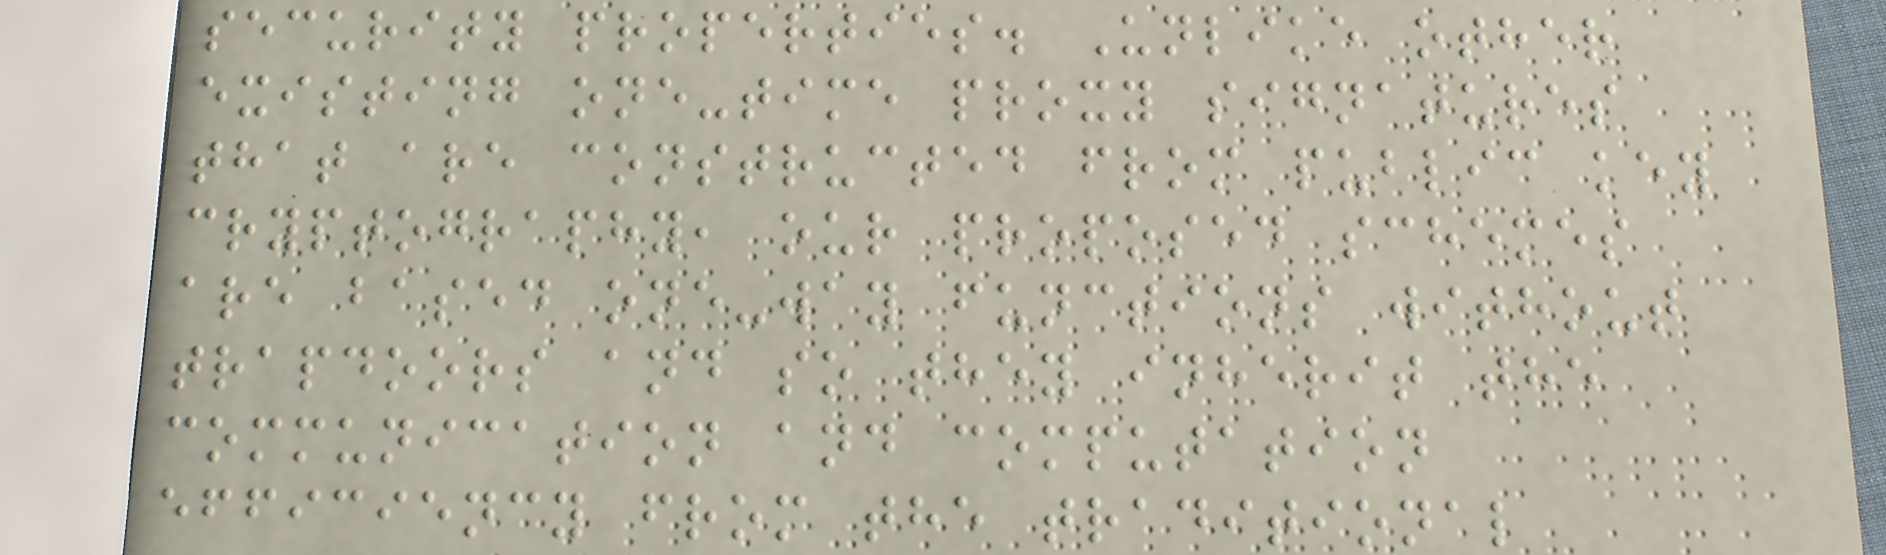security properties. Unlike other
existing one-time proxy signatures
that are constructed from public key
cryptography, our proposed schemes
are based one-way functions without
trapdoors and so they inherit the
communication and computation
efficiency from the traditional
